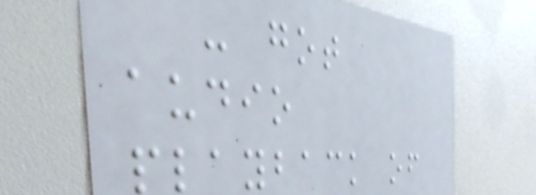- got
audio
playback of
